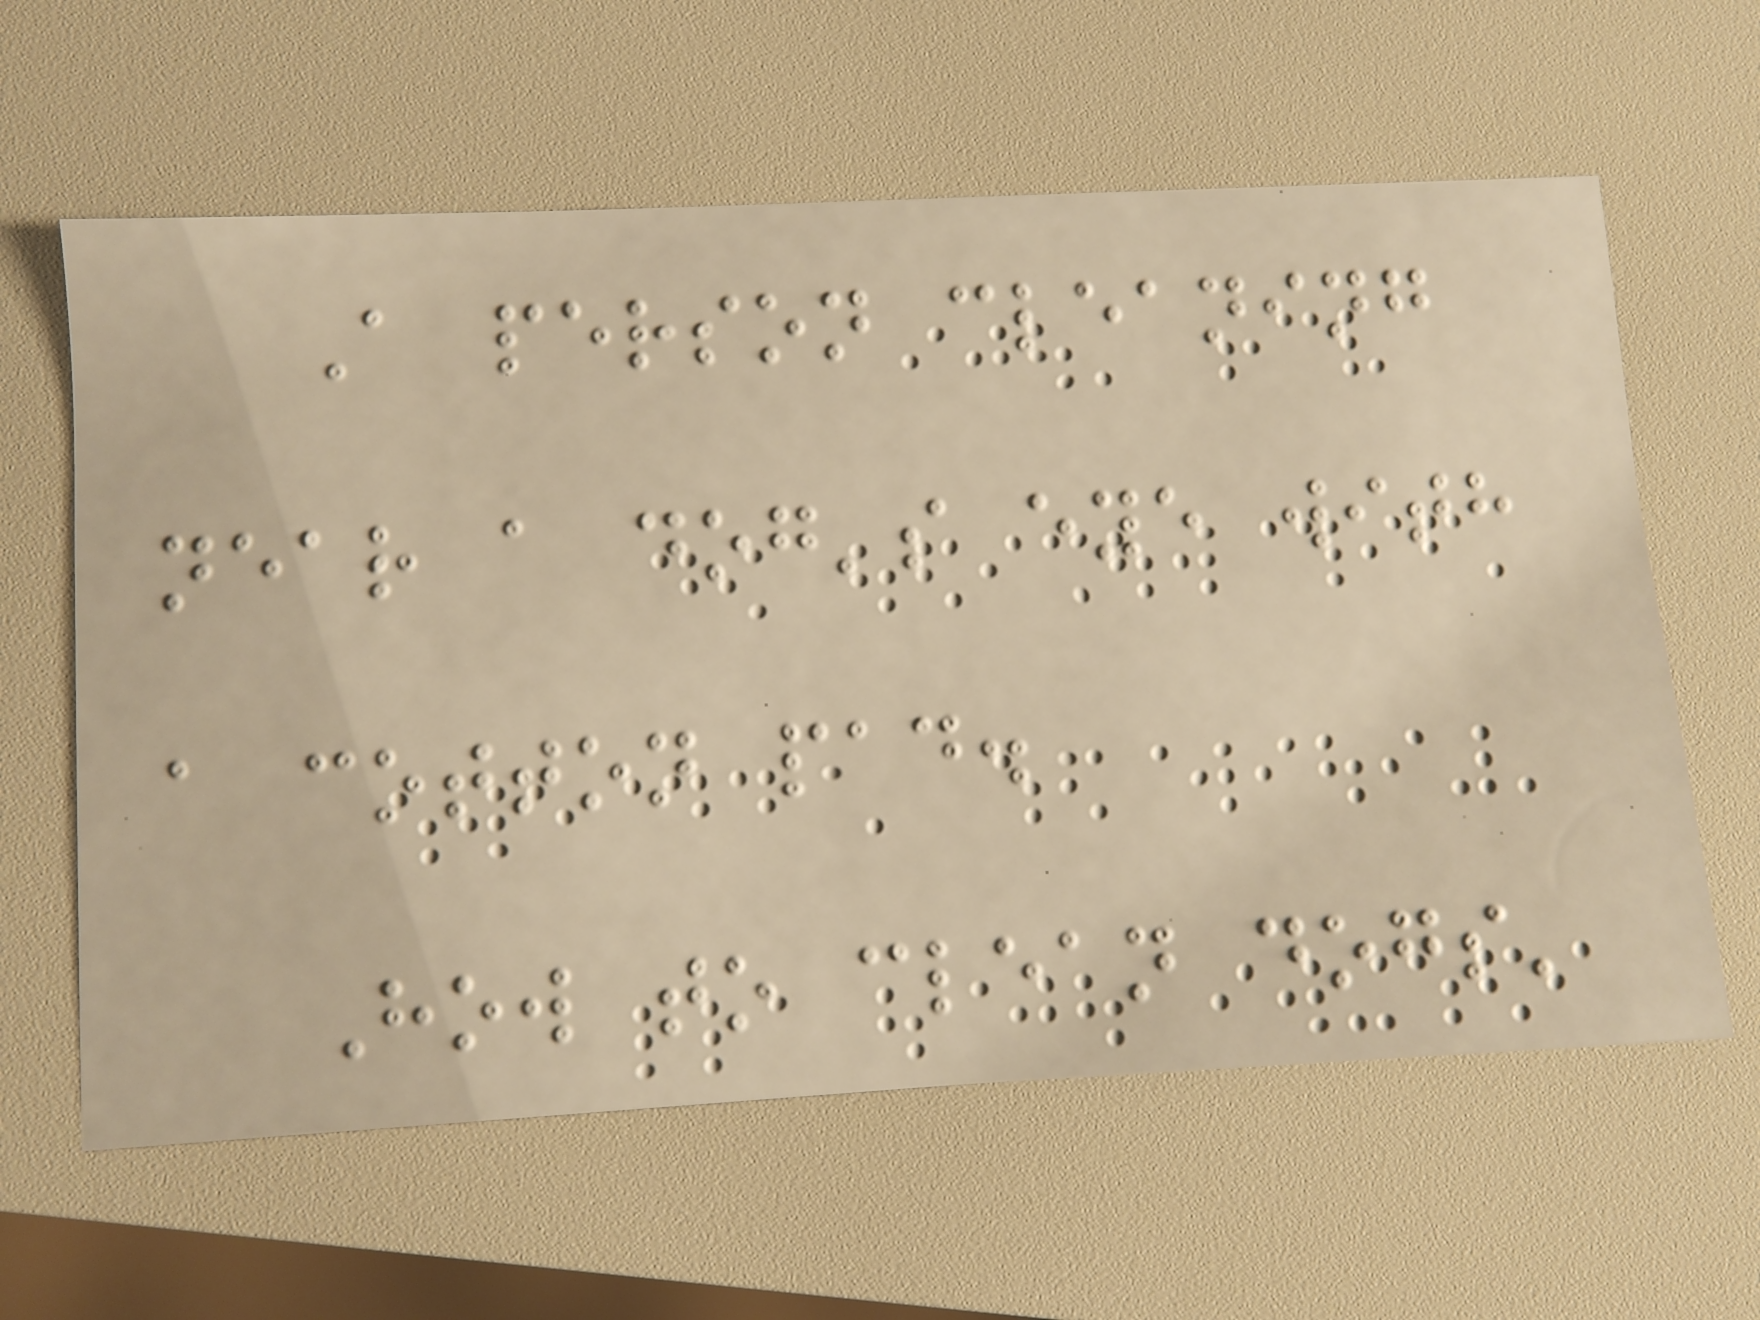A person cleaning
near a dog's eye with
a cotton pad.
How to clean dogs'
